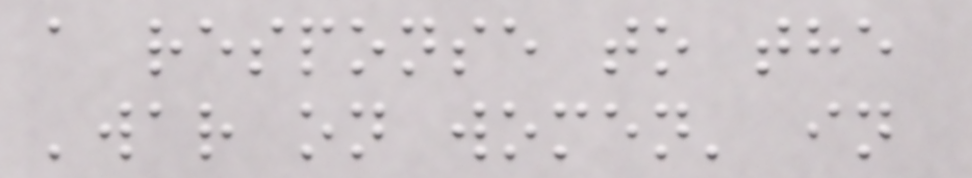a response to the
'war on women' in
